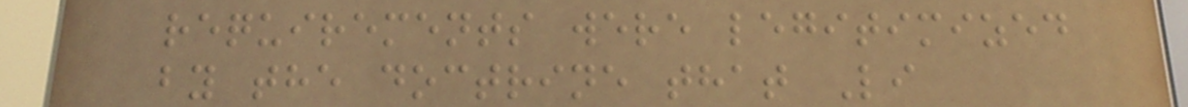requirements were legitimized
by the doctrine that Li
